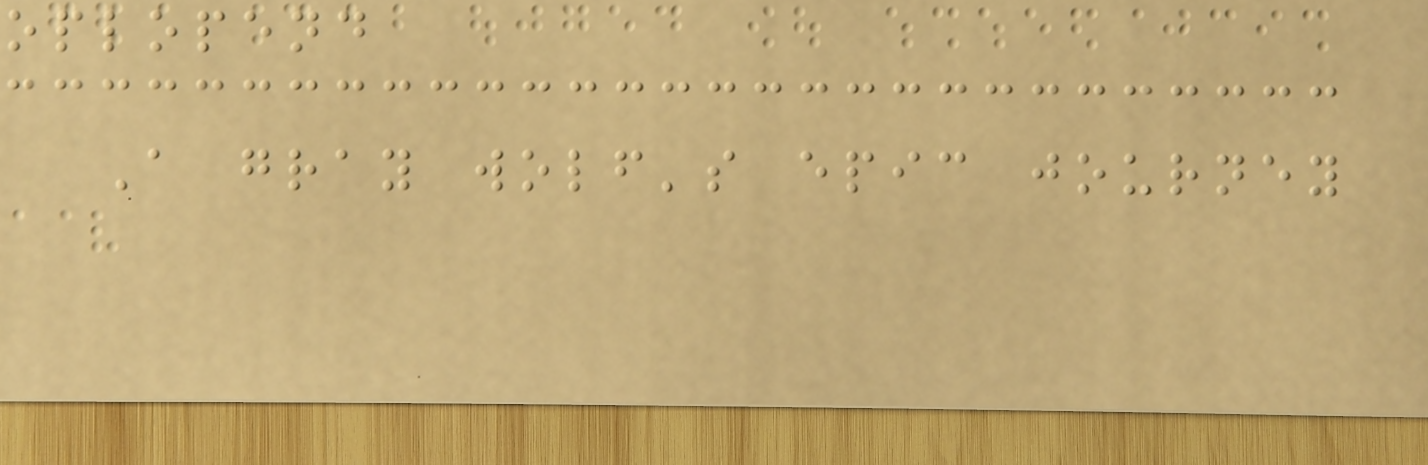oplopend
A gray wolf's epic journey
